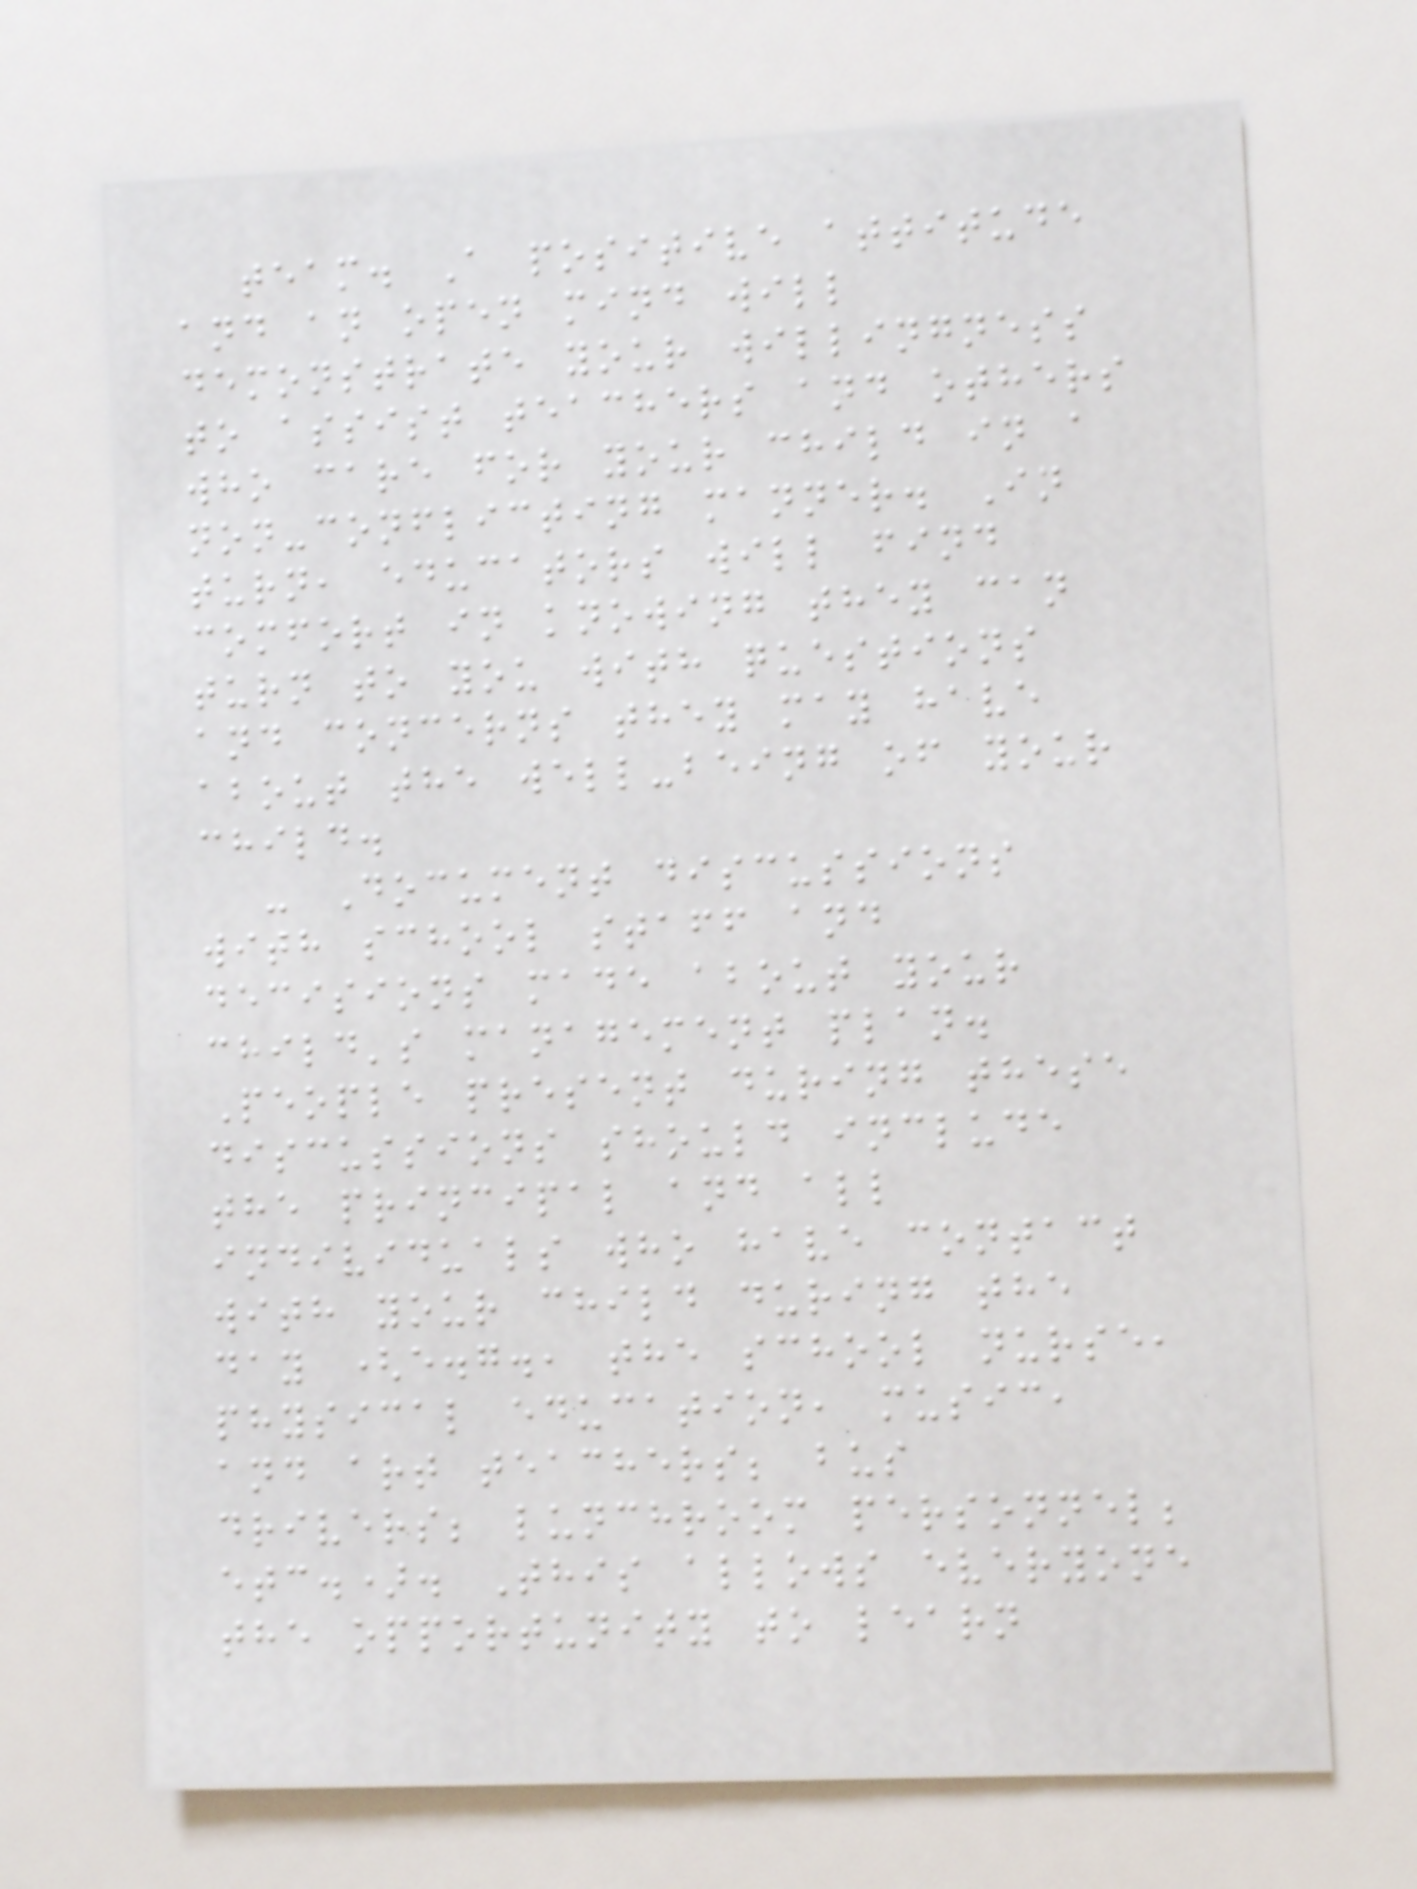team. A positive attitude
and an open mind will
demonstrate your willingness
to assist teachers and others
who care for your child in a
non-conflicting manner. In
turn, educators will find
comfort in knowing they can
turn to you with questions
and concerns they may have
about the well-being of your
child.
- Document discussions
with school staff and
decisions made about your
child's management plan.
People present during these
discussions should include
the principal and all
individuals who have contact
with your child during the
day (e.g., the school nurse,
physical education, music,
and art teachers; bus
drivers; lunchroom personnel;
etc.). This allows everyone
the opportunity to learn
